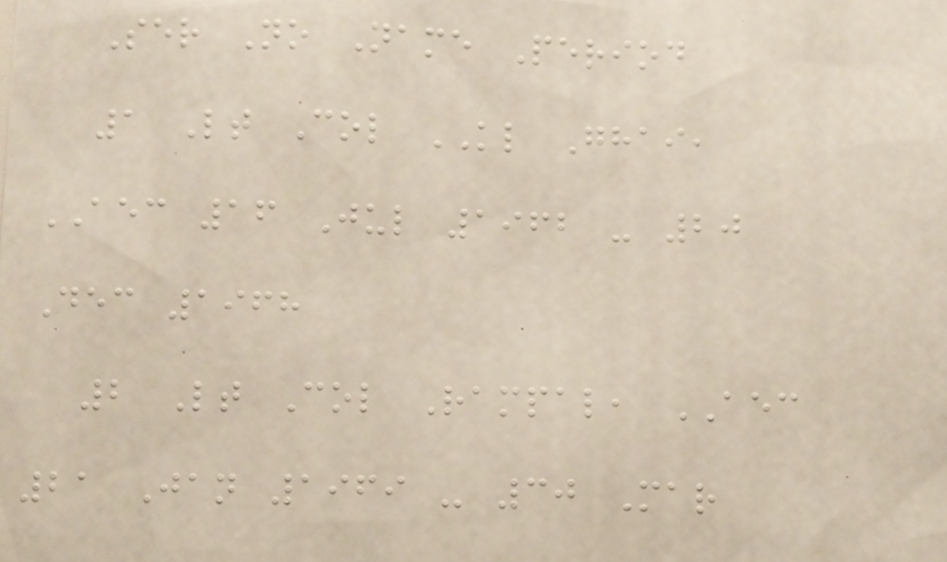Ser No Name Period
1 Lt Col KL Ghai,
AEC 16 Jul 1962 - 20
Dec 1968
2 Lt Col Rampal, AEC
21 Jan 1969 - 30 Mar
